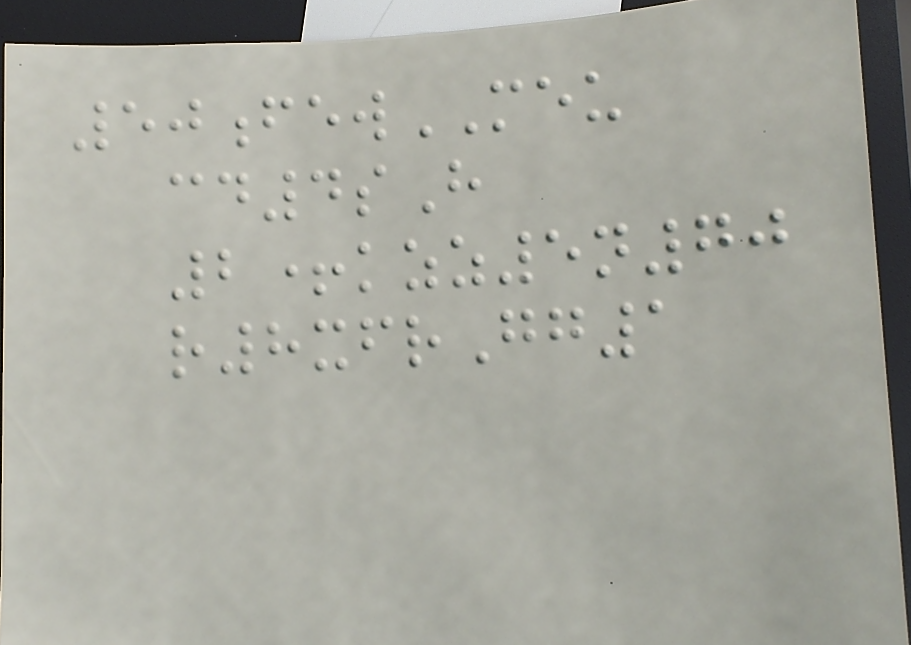50fewMEU
cd4sH
2+kzz5n70
r8xfrGg1
